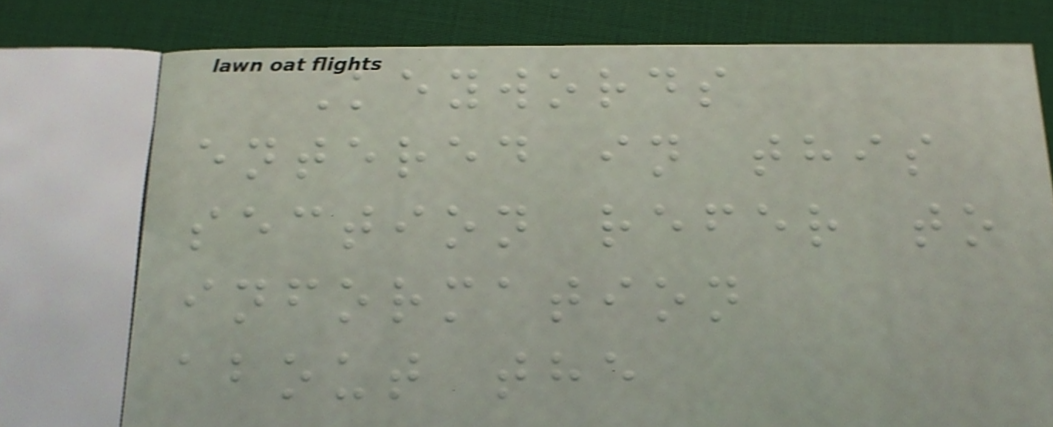Keywords
entered in this
section refer to
information
about the
